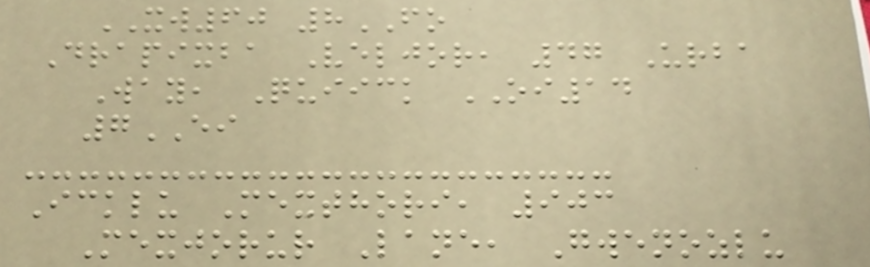XW60 8FO
Drapixba Veljor, 47 Urba
Way, Quiick OI14
7EI
Icklu Mexthori, 903
Mexjorur Lane, Gwenozlu
